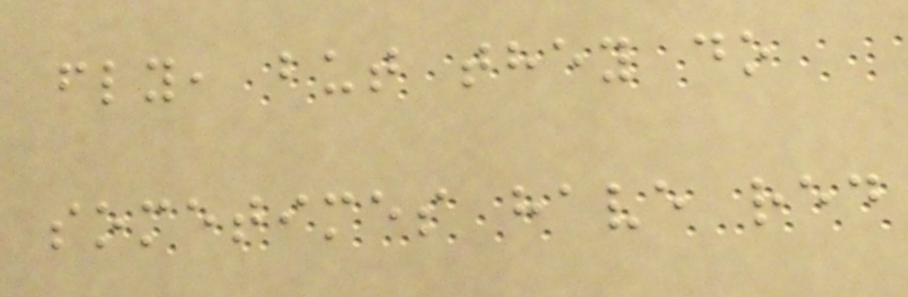fly, but they do
sometimes have red
